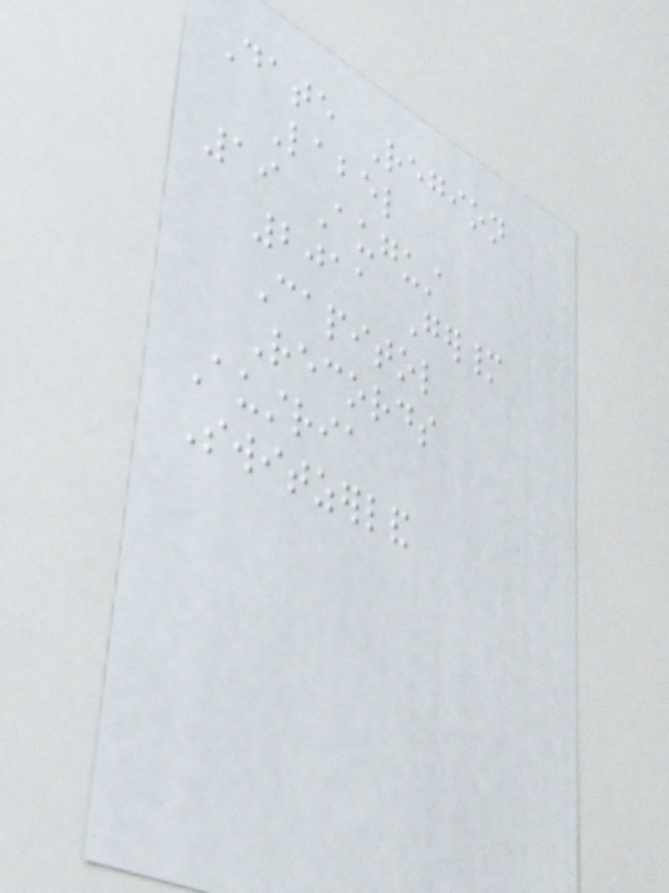Date Region
Label
19 August
2011 Germany
Capitol
Records
Austria
Switzerland
